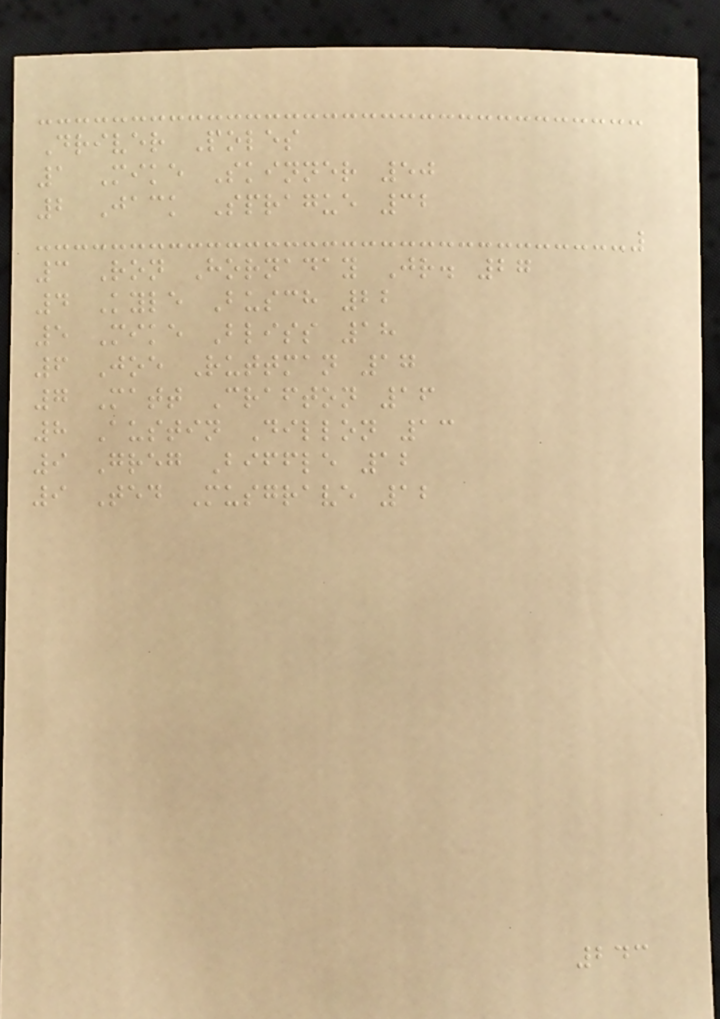Driver Poles
1 Mike Skinner 50
2 Jack Sprague 32
3 Ron Hornaday Jr. 27
4 Kyle Busch 22
5 Mike Bliss 18
6 Joe Ruttman 17
7 Matt Crafton 16
8 Austin Dillon 13
9 Greg Biffle 12
9 Ted Musgrave 12
243
